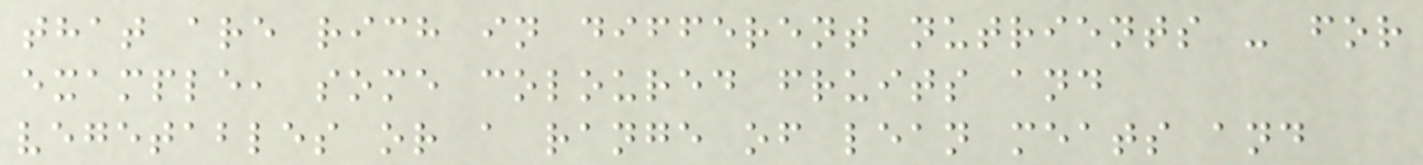that are rich in different nutrients - for
example, some coloured fruits and
vegetables or a range of lean meats and
